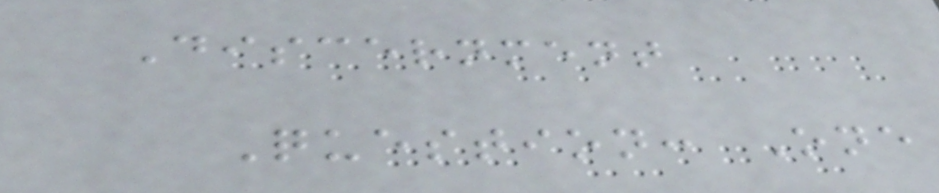Discernment
Question: One
